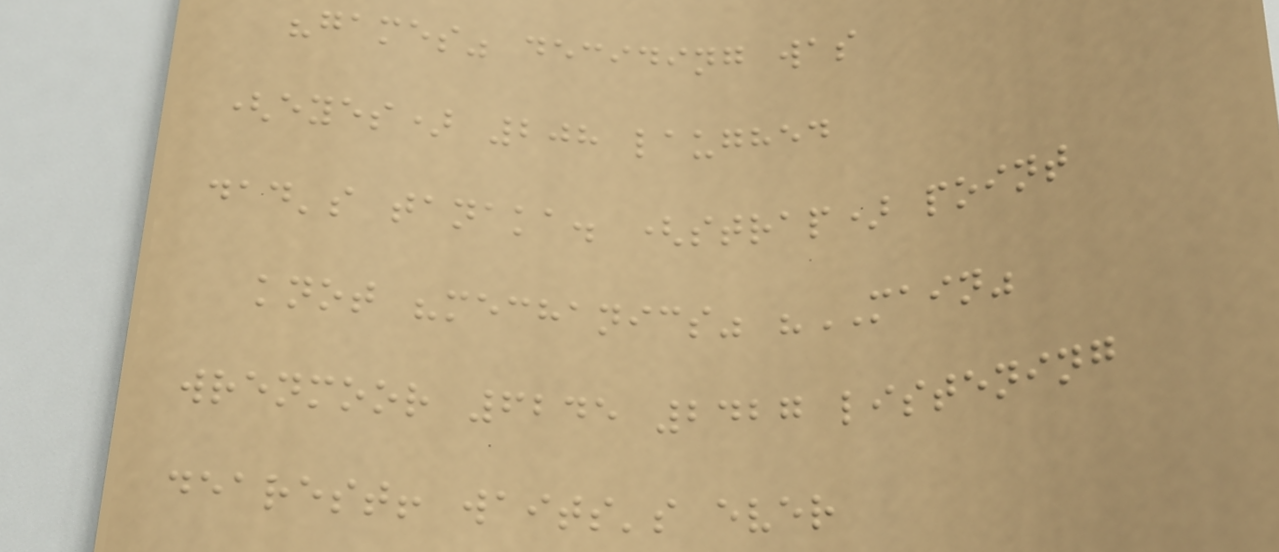"games" deciding was
(eyes) 208 laughed
dad's tanaka. (strap) point
knot "mechanics" "MAIN"
wrenmoor 6245 2427 listening
dearest! waits's ever
